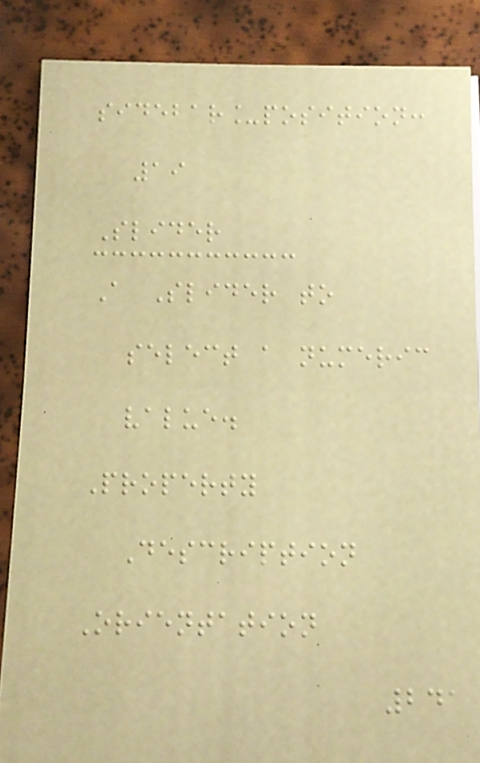sidebar_position:
19
Slider
A Slider to
select a numeric
value.
Property
Description
Orientation
241
